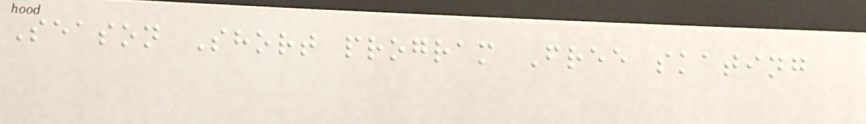Season Short program Free skating
